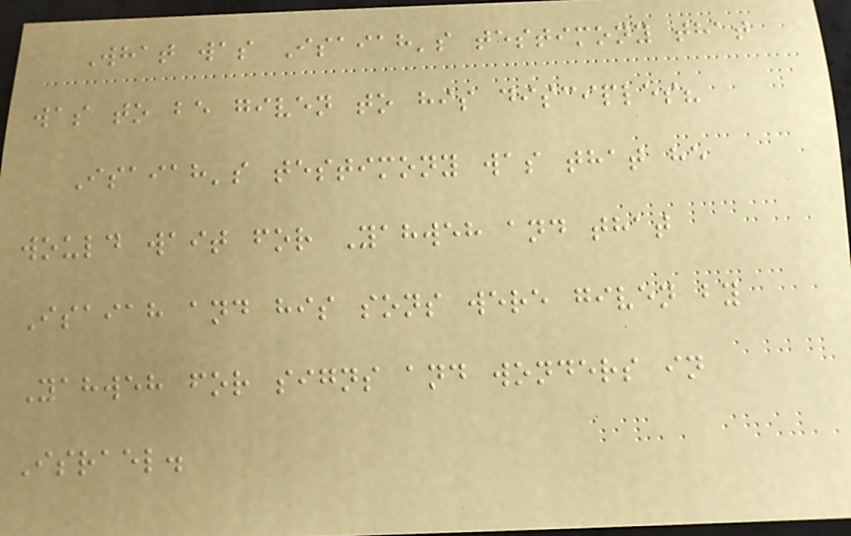What was Isaiah's testimony that
was to be given to his disciples?
Isaiah's testimony was that he
would wait for Yahweh and that
Isaiah and his sons were given by
Yahweh for signs and wonders in
Israel.
